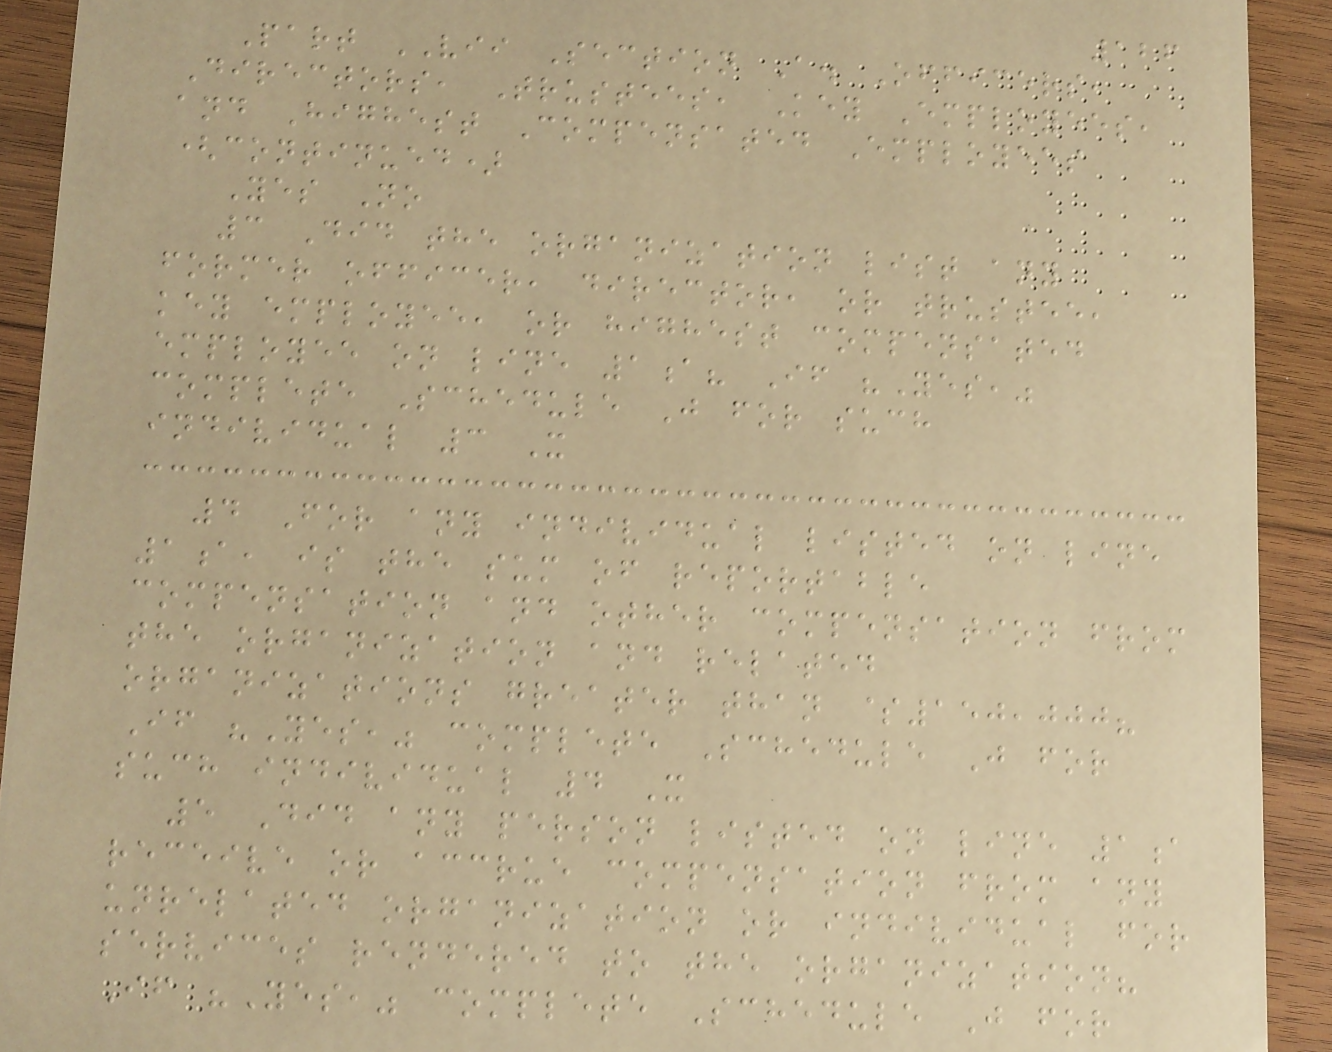126
Part VII Section A. Officers,
Directors, Trustees, Key Employees,
and Highest Compensated Employees
(continued)
Yes No
3 Did the organization list any
former officer, director, or trustee,
key employee, or highest compensated
employee on line 1a? If "Yes,"
complete Schedule J for such
individual 3 X
4 For any individual listed on line
1a, is the sum of reportable
compensation and other compensation from
the organization and related
organizations greater than $150,000?
If "Yes," complete Schedule J for
such individual 4 X
5 Did any person listed on line 1a
receive or accrue compensation from any
unrelated organization or individual for
services rendered to the organization?
If "Yes," complete Schedule J for
